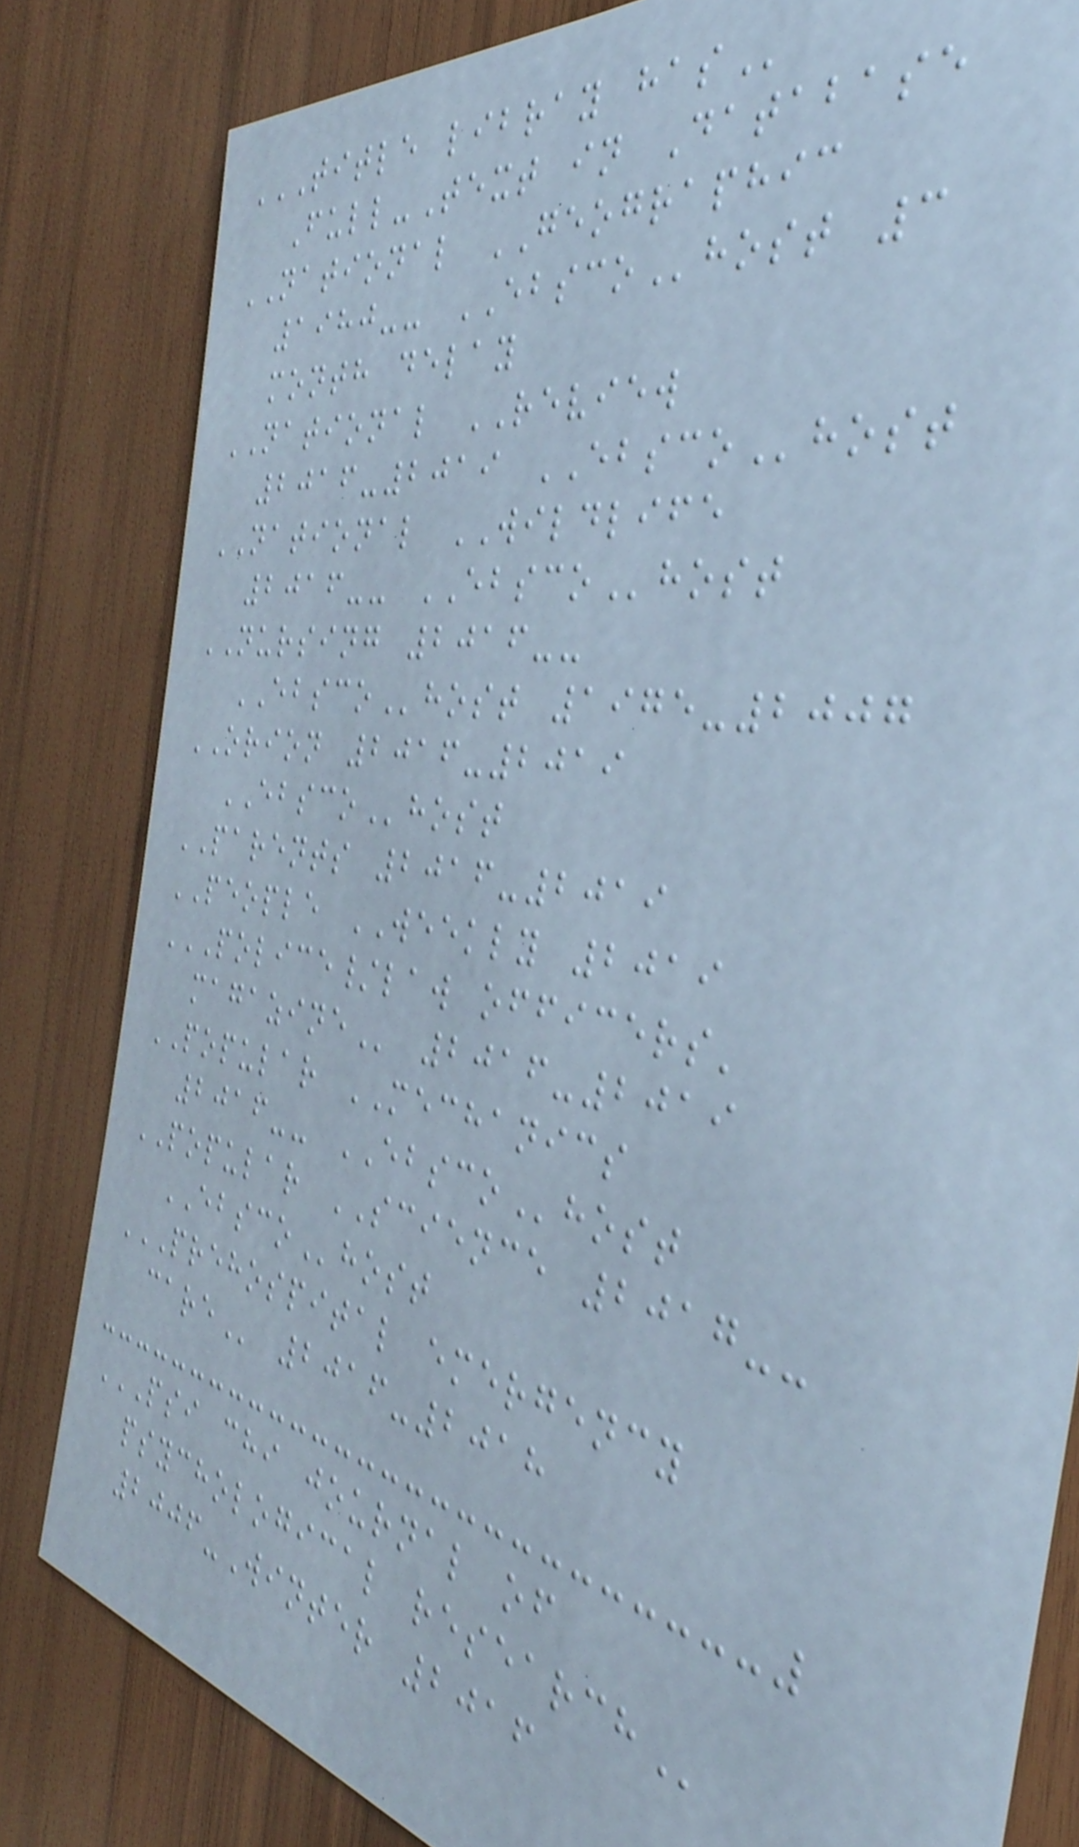TITLE LIBRAY HAS
Full-Text in Database
NATIONAL GEOGRAPHIC
1980-- EBSCOhost 3
month delay
NATIONAL REVIEW
2016-2019 EBSCOhost
NATIONAL WILDLIFE
2016-- EBSCOhost
NURSING 2016--
EBSCOhost 1975-2007
ORION 2016-2019
EBSCOhost
PARENTS 2016-2019
PEOPLE WEEKLY 2019
POLICE/LAW OFFICERS'
MAGAZINE 2016-2019
POPULAR MECHANICS
2016-- EBSCOhost
POPULAR SCIENCE 2017--
EBSCOhost
PREHOSPITAL EMERGENCY
CARE 2016-2018
PSI CHI JOURNAL OF
PSYCHOLOGICAL RESEARCH
2006-Winter 2016
